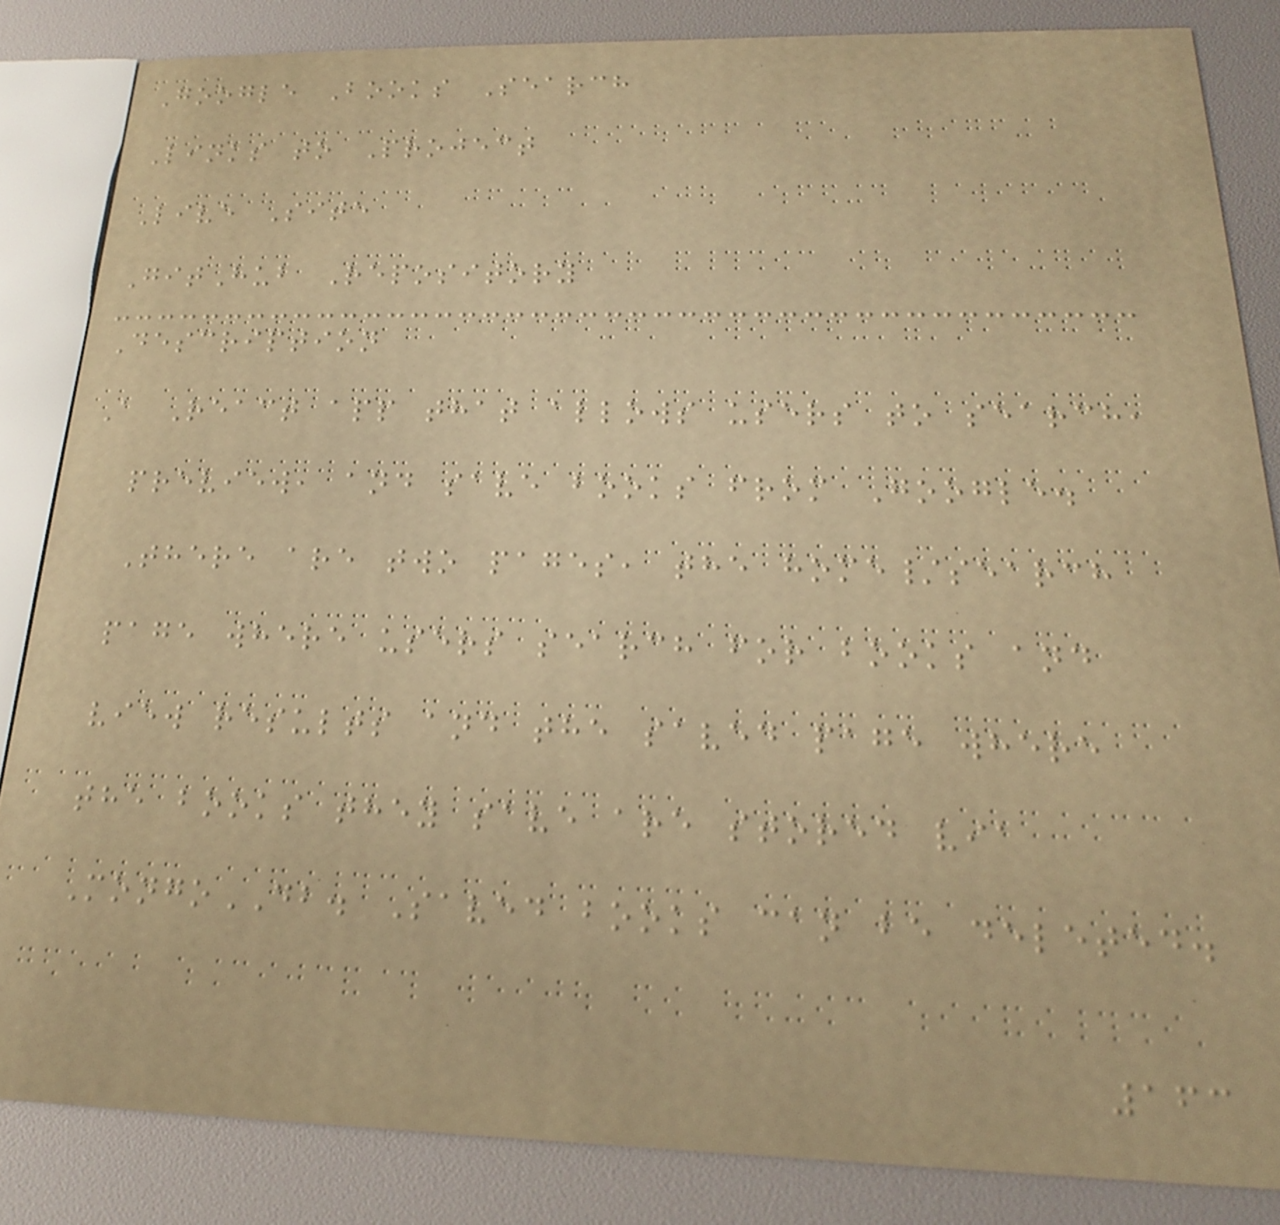Google Books Search
Links to Project
Live Site
GitHub Repository
Description
A React app that allows users to search,
preview, and save books from Google.
There are two pages, the home/search
page where users search for books and
view results and the saved page where
the books they save are stored via
MongoDB. Saved books can be deleted.
163
